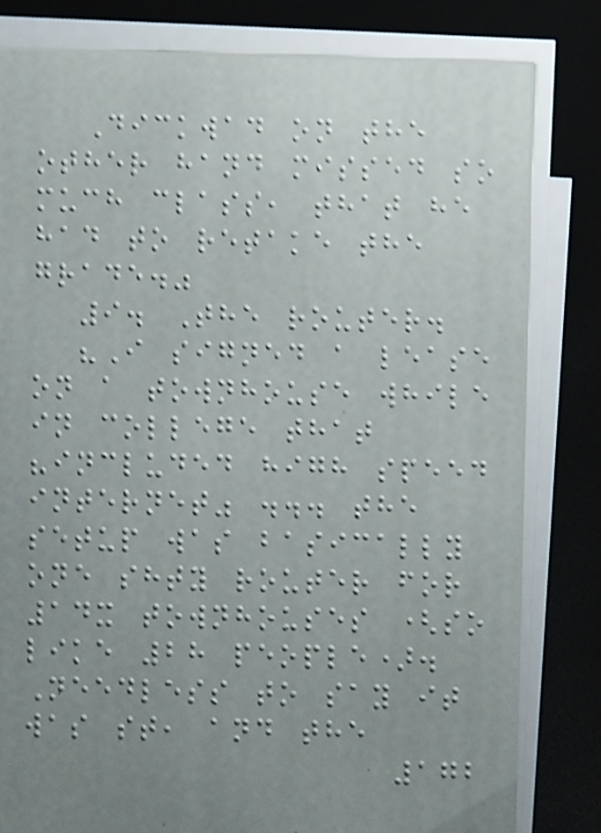Dickwad on the
other hand missed so
much class, that he
had to retake the
grade."
9. The router.
"I signed a lease
on a townhouse while
in college that
"included high speed
internet" ... the
setup was basically
one shty router for
14x townhouses (so
like 28 people).
Needless to say it
was st, and the
172
